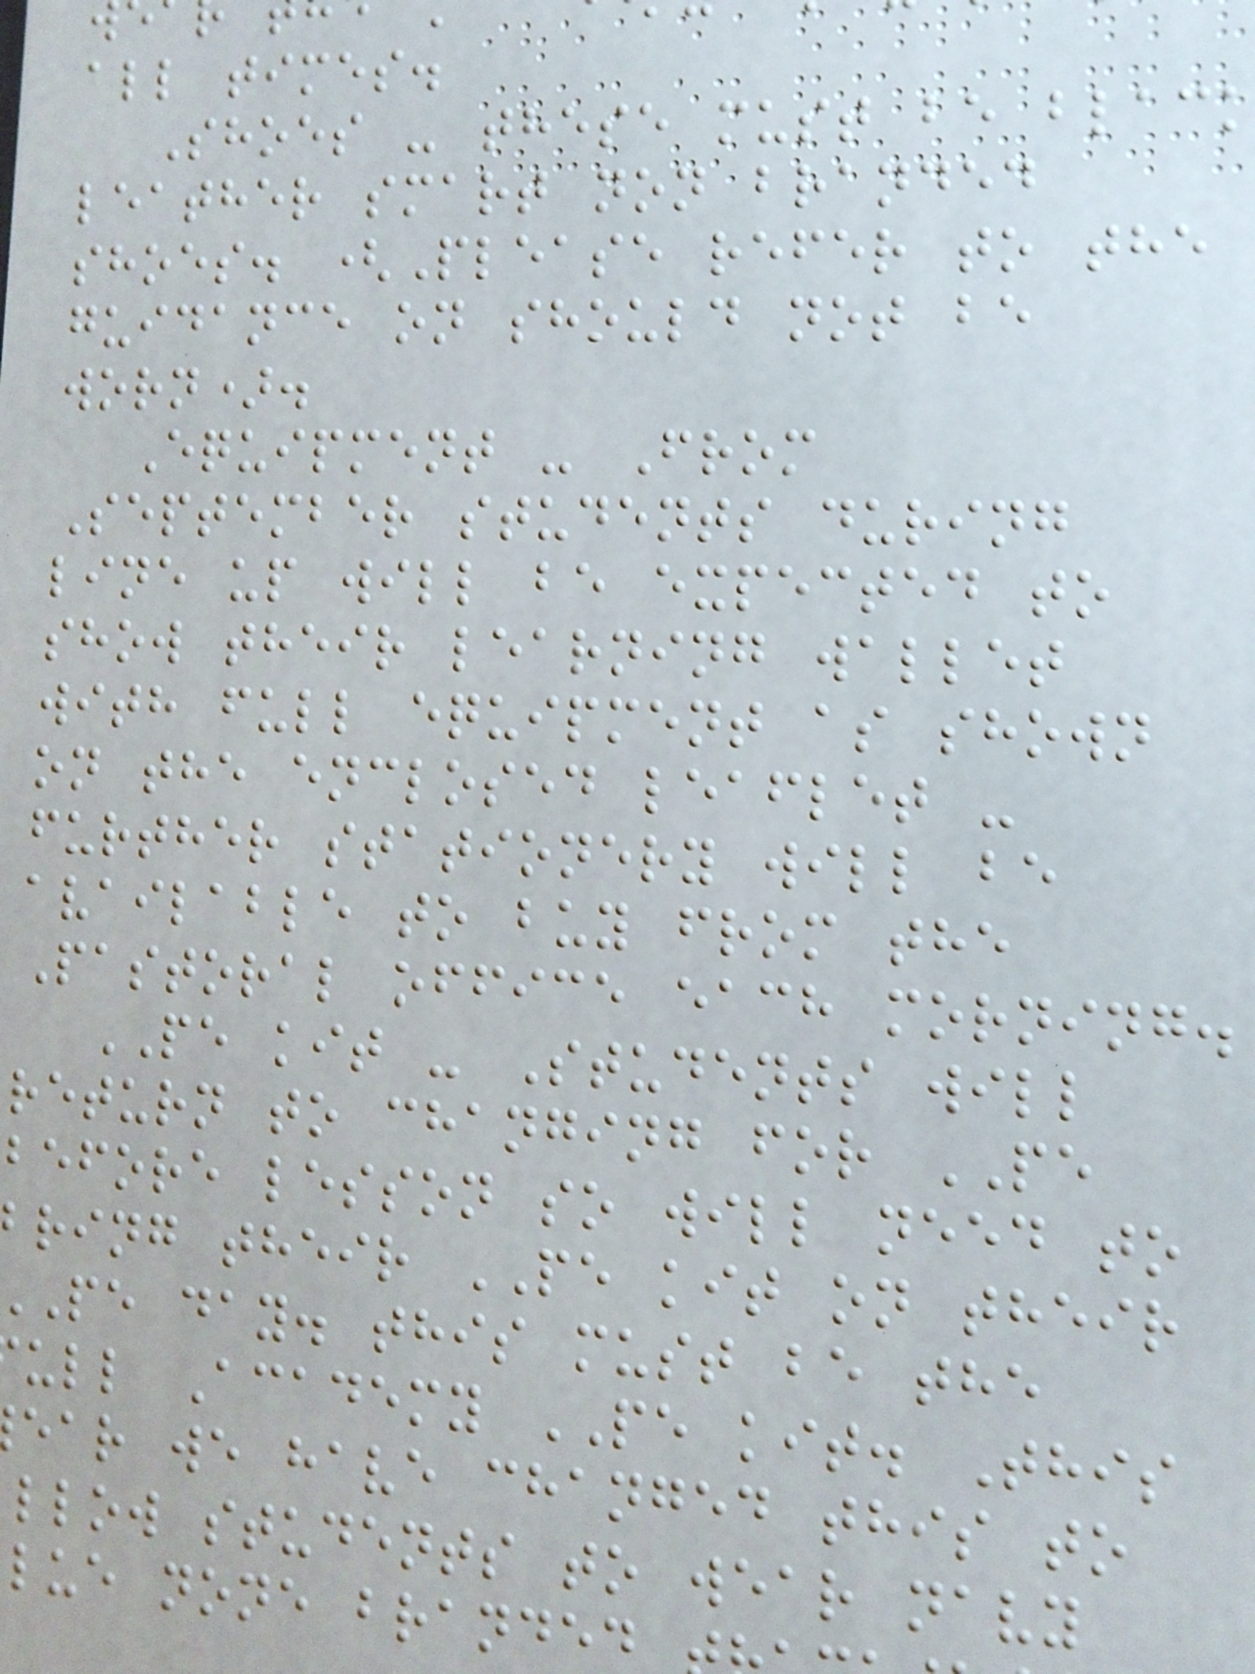all times.
Shoes - these must be blac
leather smart non branded
shoes. (Please refer to the
guidance on should not be
worn).
Equipment - From
September students during
line up will be expected to
show their learning wallet
with full equipment as shown
on the enclosed leaflet -
further stationery will be
available to buy from the
Pastoral office each morning.
PE kit - Students will
return to changing for PE
before lesson so will need to
ring their PE kit on their
pe day. this must be the
ull Academy PE kit. This
ear we have changed this to
llow students to wear navy
lue none branded
